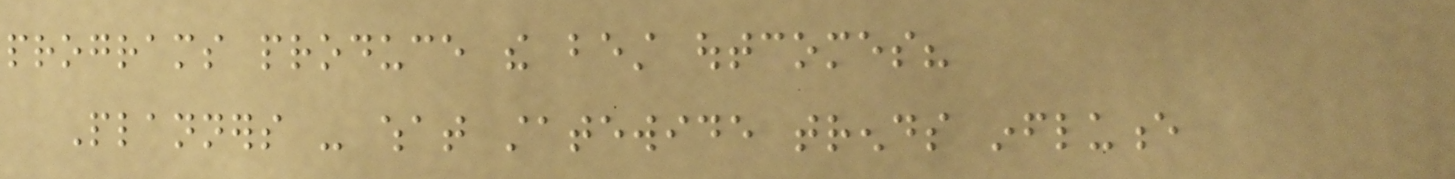programs produce the best outcomes?
Planners - what statewide trends influence
